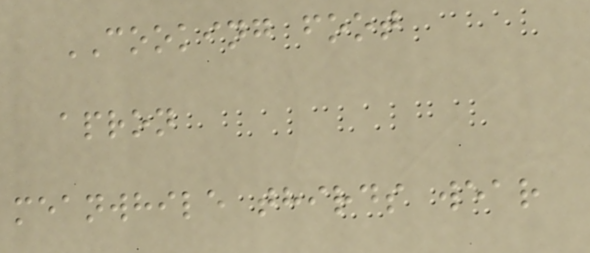COOKING foot
apron
meanwhile thirds wear
